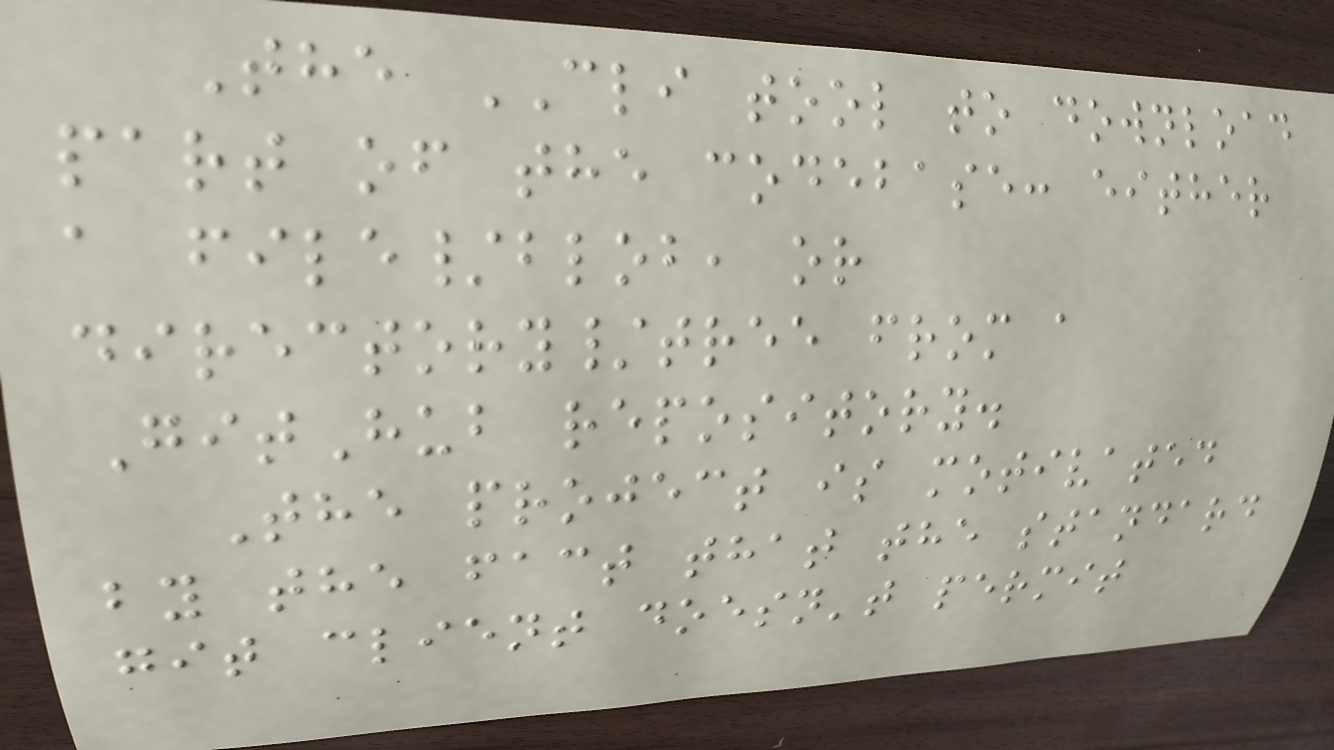The CLI tool to download
part of the codebase: either
a file/blob, or
directory/tree from a
GitHub repository.
The project is motivated
by the fact that the standard
git client doesn't permit
